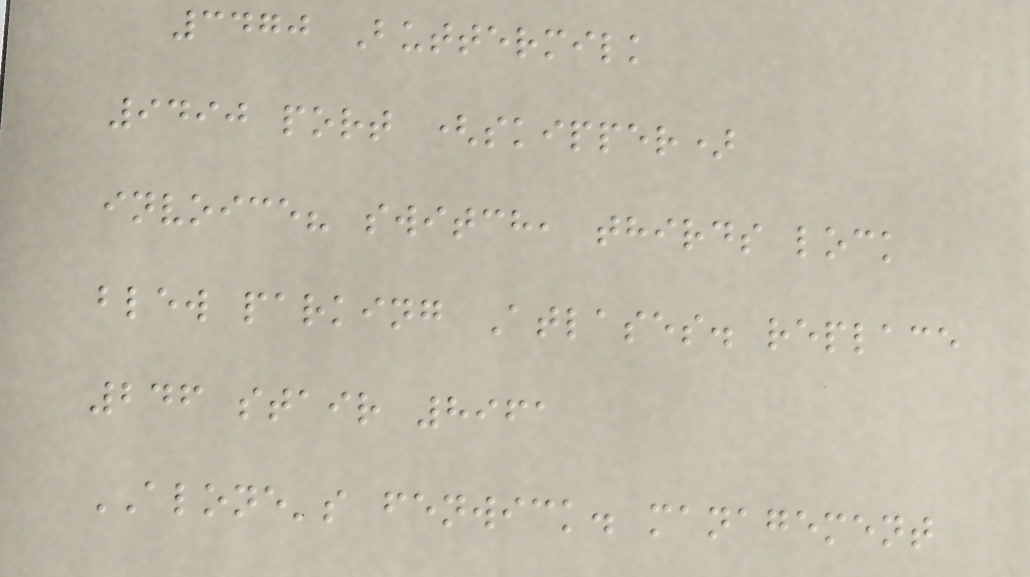3470 Buttermilk
9490 port (skipper)
invoice? switch, thirds lock
blew parking Atlases. replace
246 stair 8961
ALONE's fenwick. management
